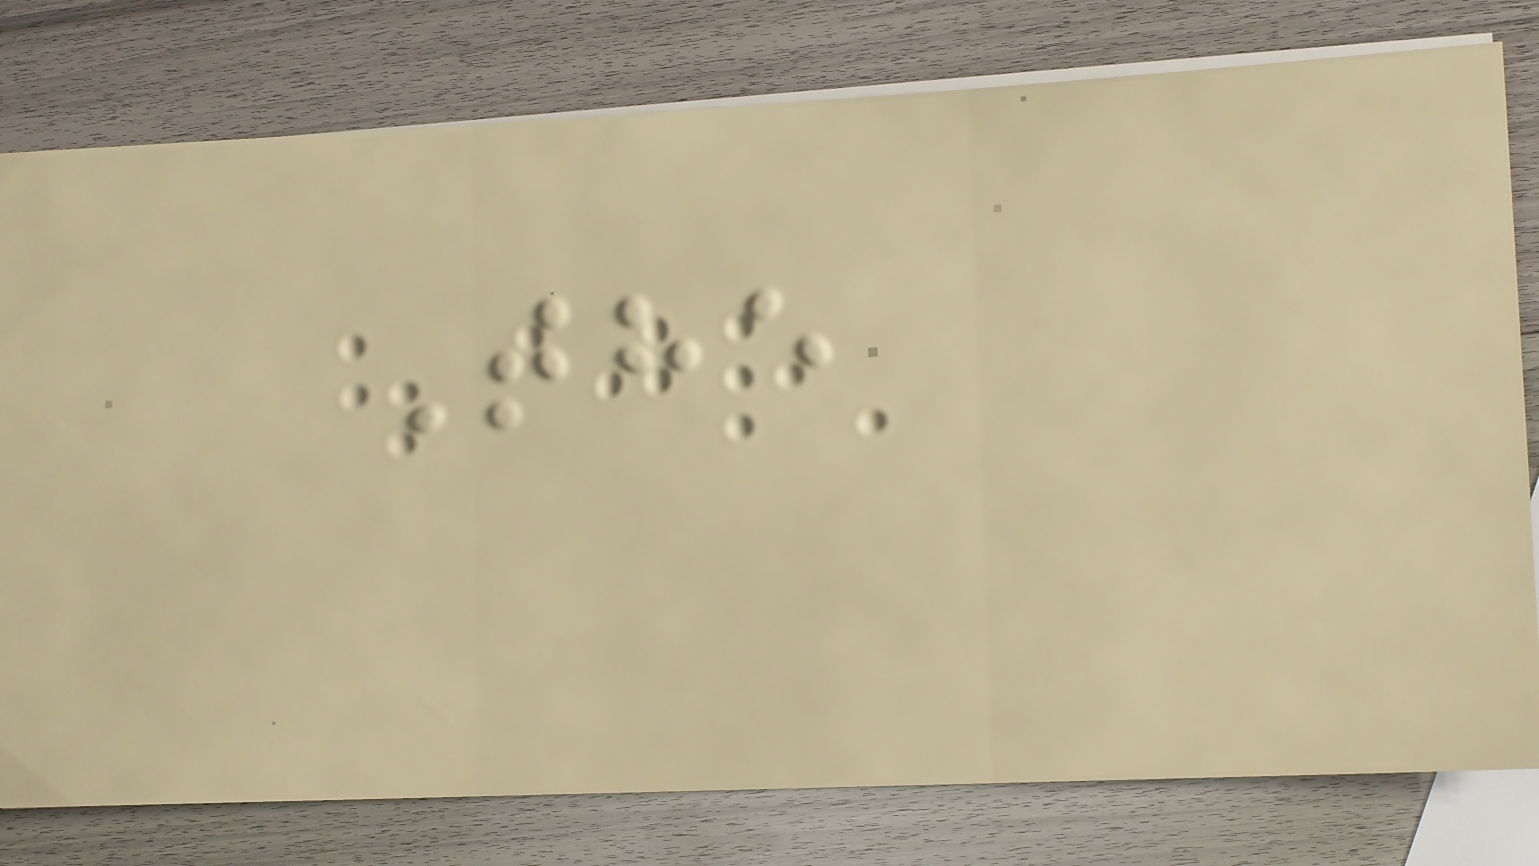The
